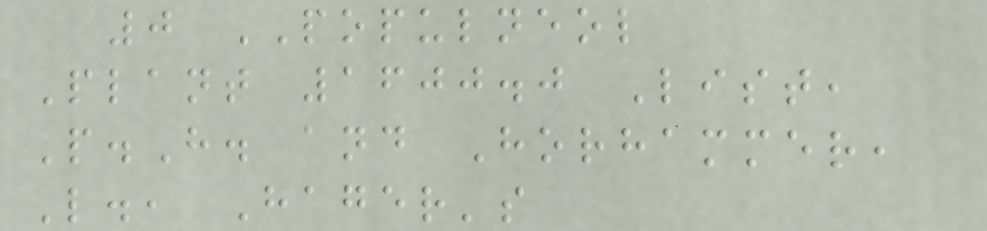0 POPULNEOL
Plant 1600.0 List,
P.H. and Horhammer,
L., Hager's
